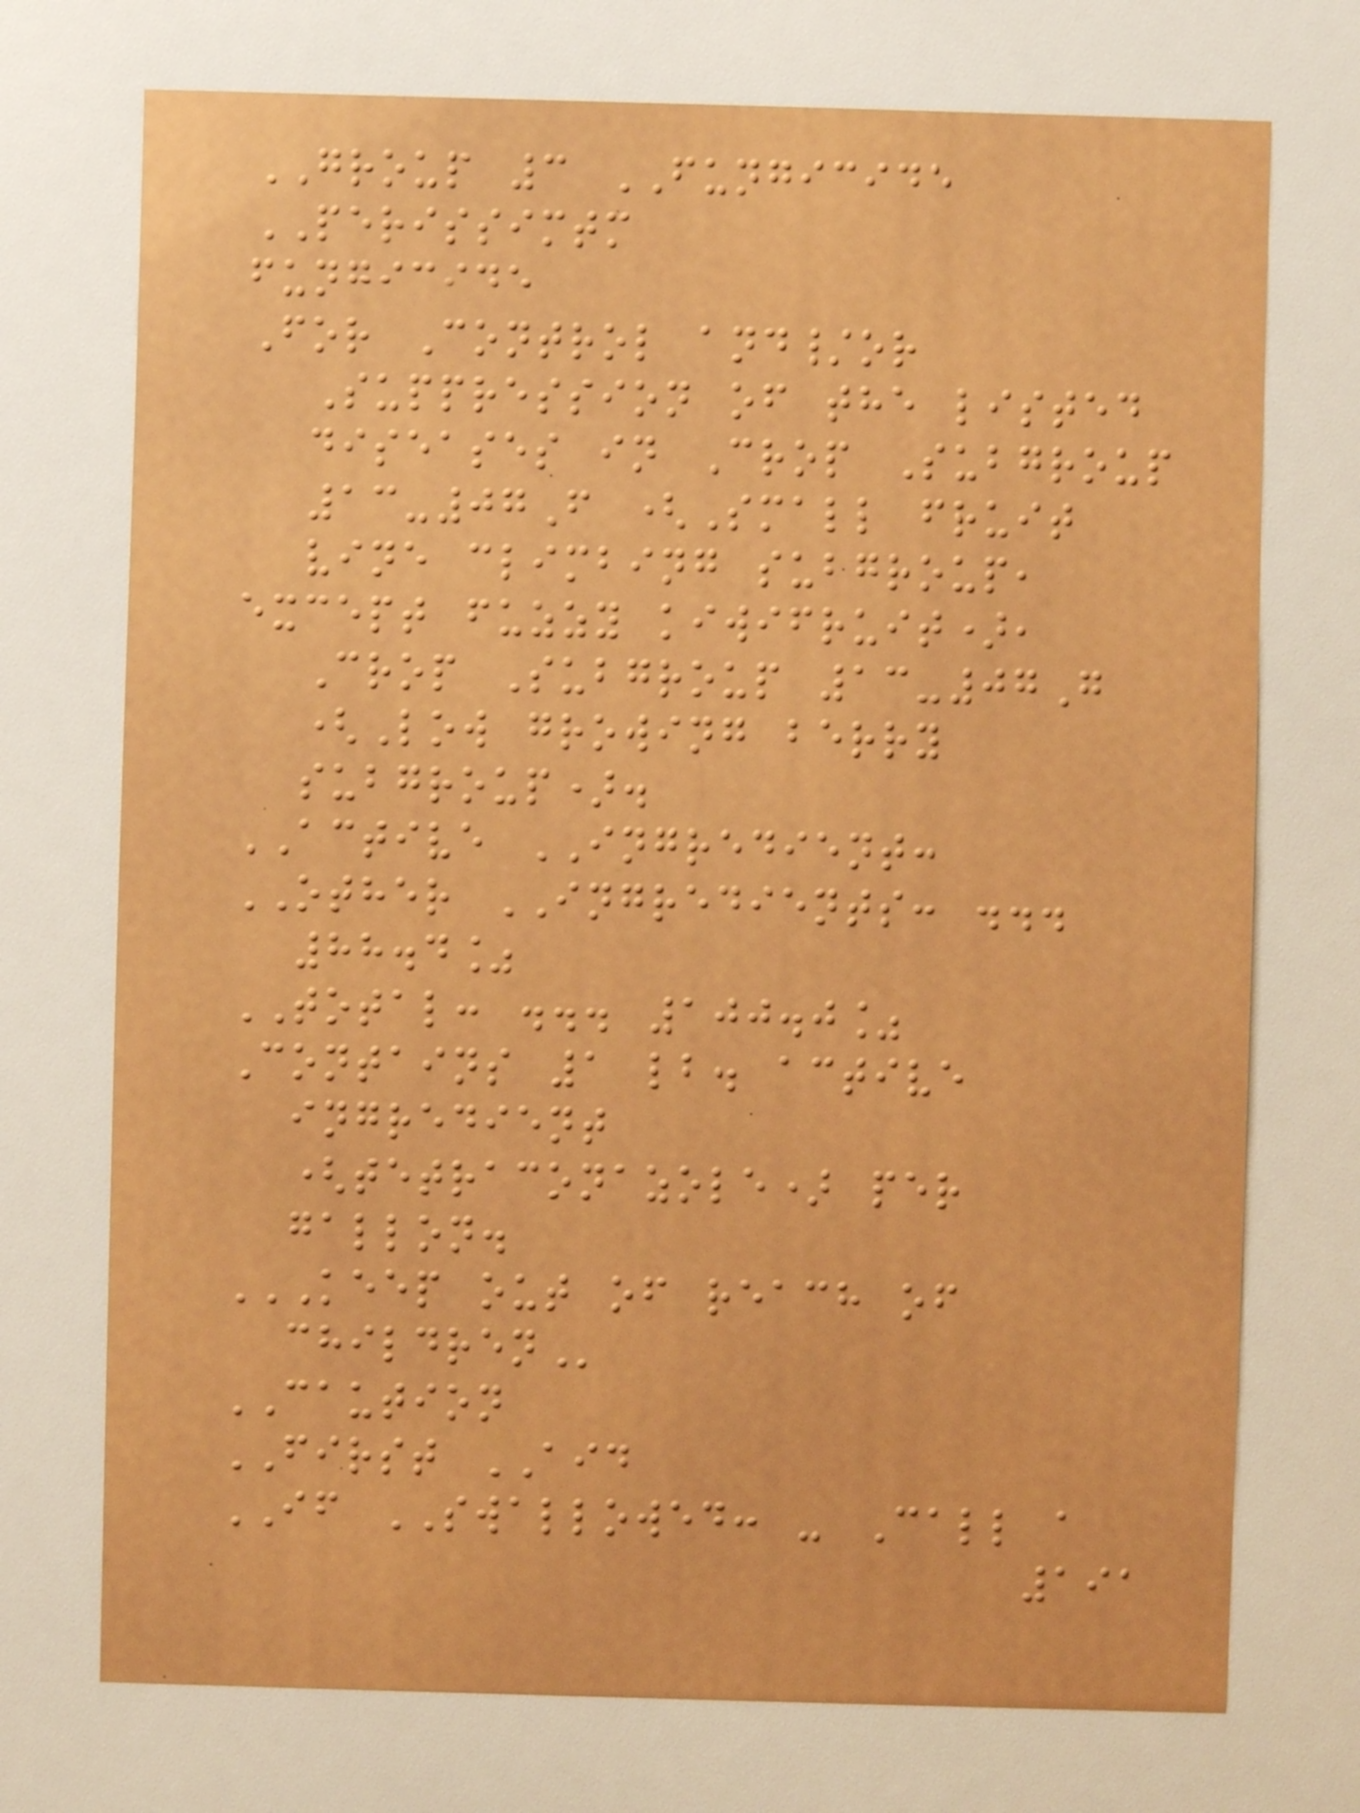GROUP 3 FUNGICIDE
PERISSIMTM
fungicide
For Control and/or
Suppression of the listed
diseases in Crop Subgroup
13-07F (Small fruit
vine climbing subgroup,
except fuzzy kiwifruit),
Crop Subgroup 13-07G
(Low growing berry
subgroup).
ACTIVE INGREDIENT:
OTHER INGREDIENTS: ...
88.4%
TOTAL: ... 100.0%
Contains 1 lb. active
ingredient
(tetraconazole) per
gallon.
KEEP OUT OF REACH OF
CHILDREN
CAUTION
FIRST AID
IF SWALLOWED: - Call a
191
